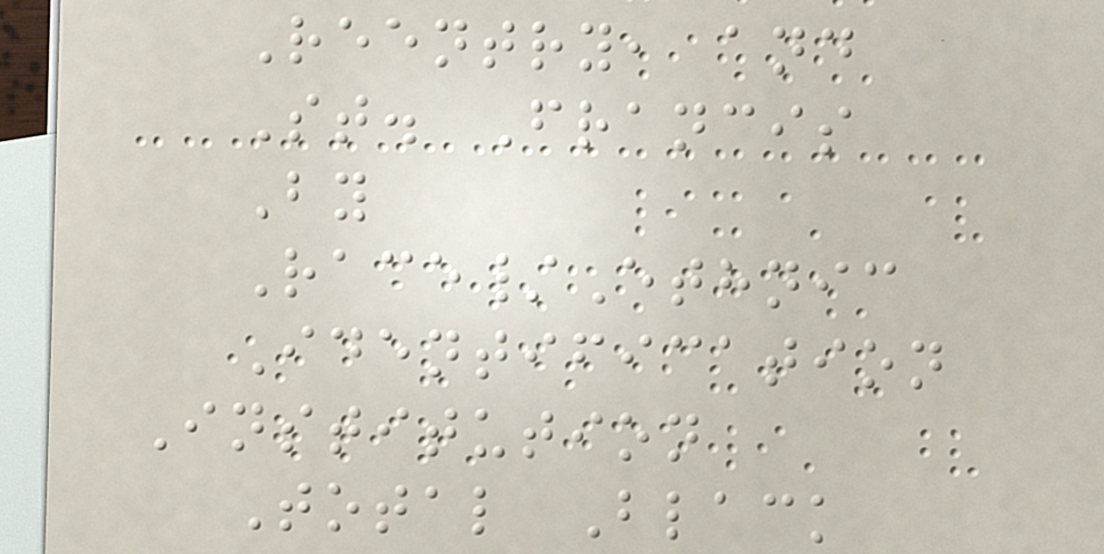Reentry, and
St. Francis
By
Race/Ethnic
Identification
Institution
Total Black
